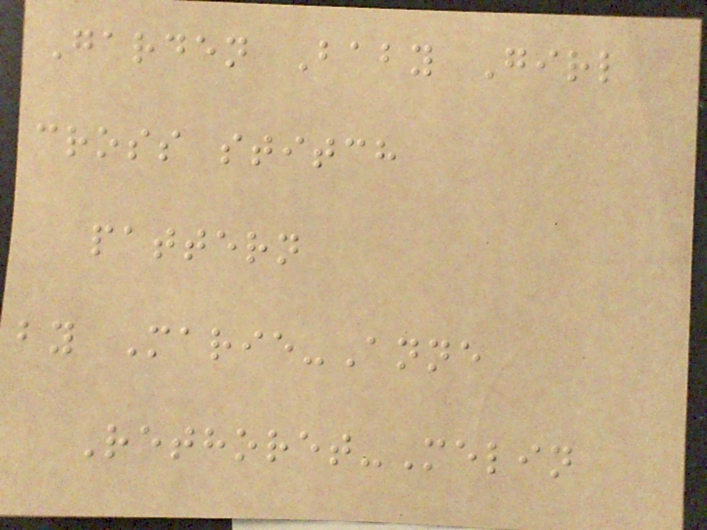Garden Baby Girl
cross stitch
pattern
by Marie-Anne
Rethoret-Melin
